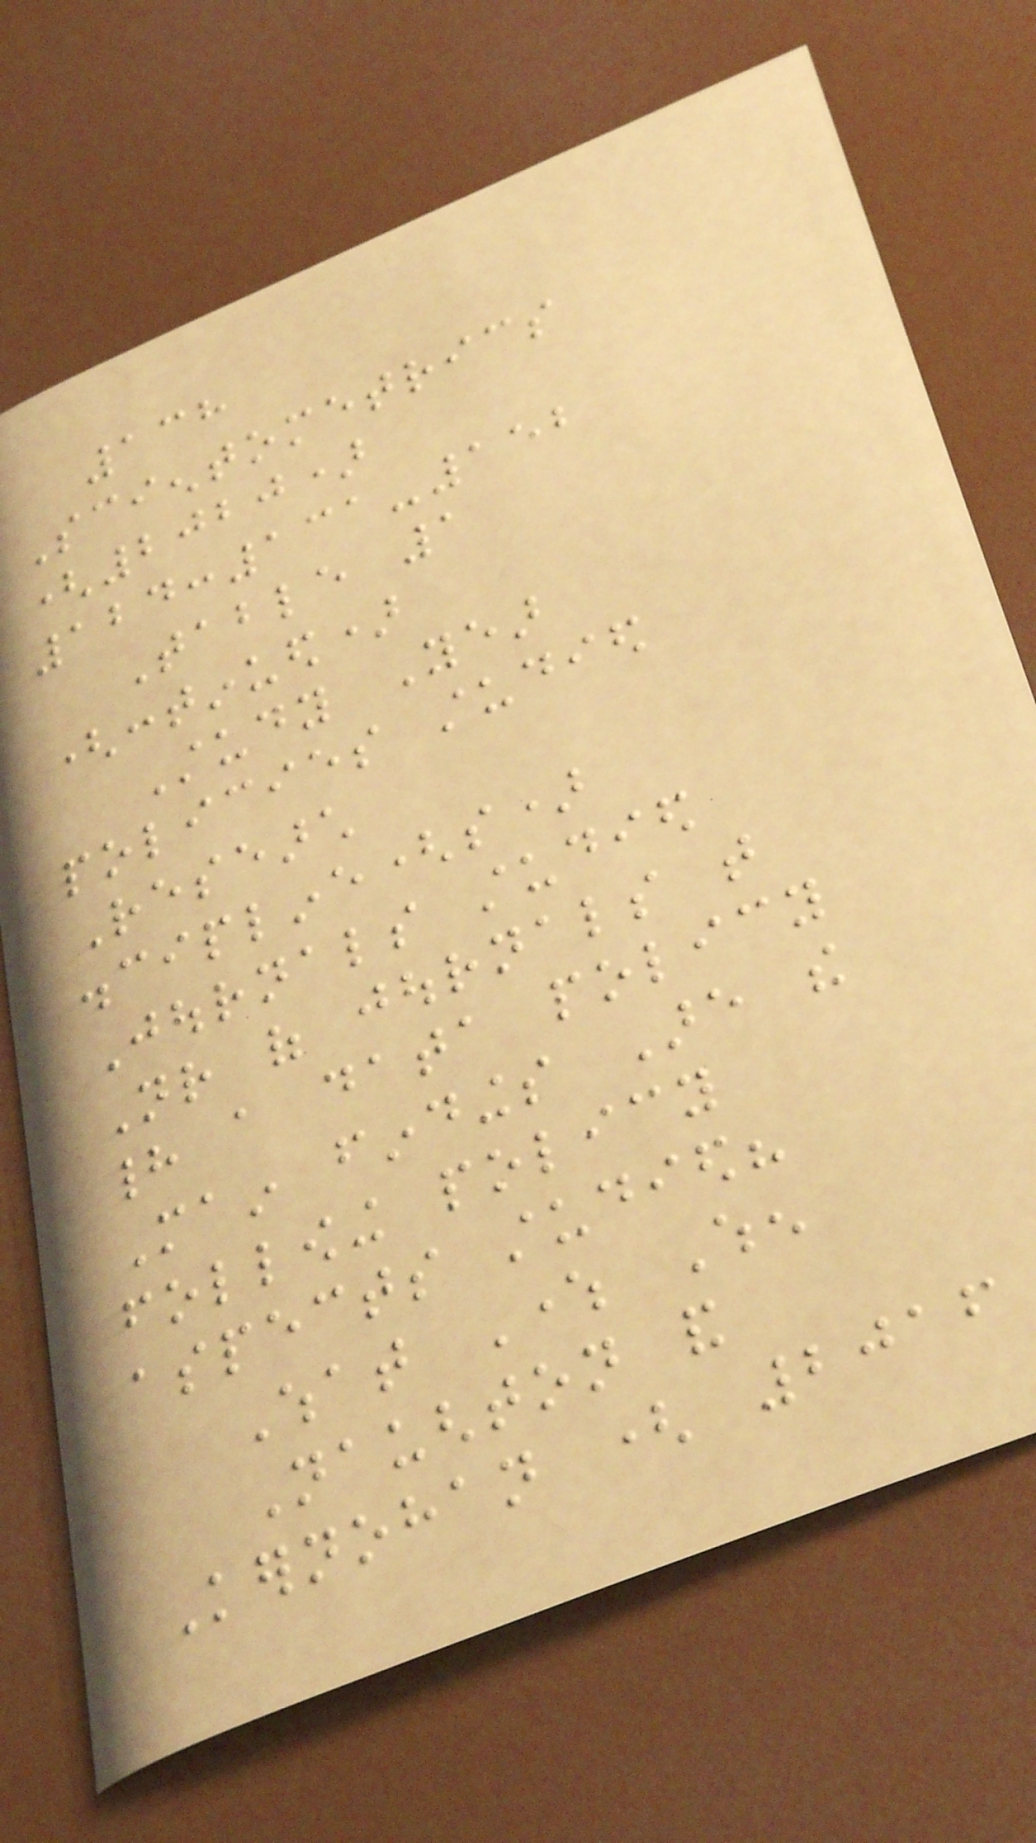138
Scientometrics
(2020)
124:131-152
Table 1
(continued)
Study Year
policies studied
Research
discipline(s)
Journals studied
Nr of journals that
had a data policy
Main findings Are the
following policy
aspects studied?
What Where When
Naughton and
Kernohan ( 2016
